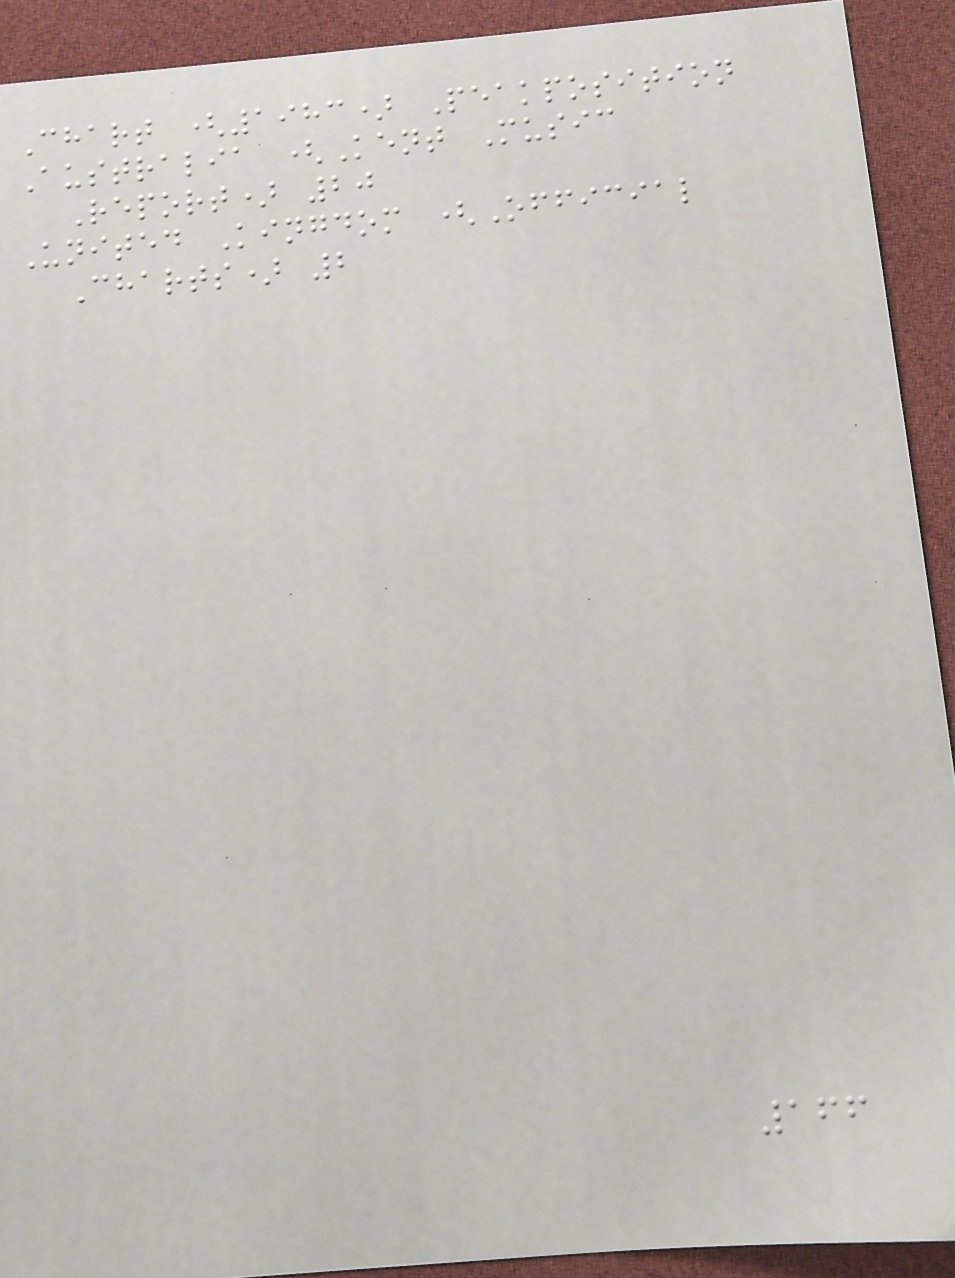Chart (1983) Peakposition
Australia (Kent Music
Report) 20
United Kingdom (Official
Charts) 2
166
